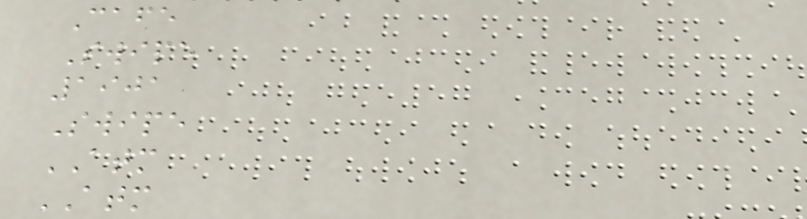Cafe
Swipe
1901
Swipe
ATM
ATM
